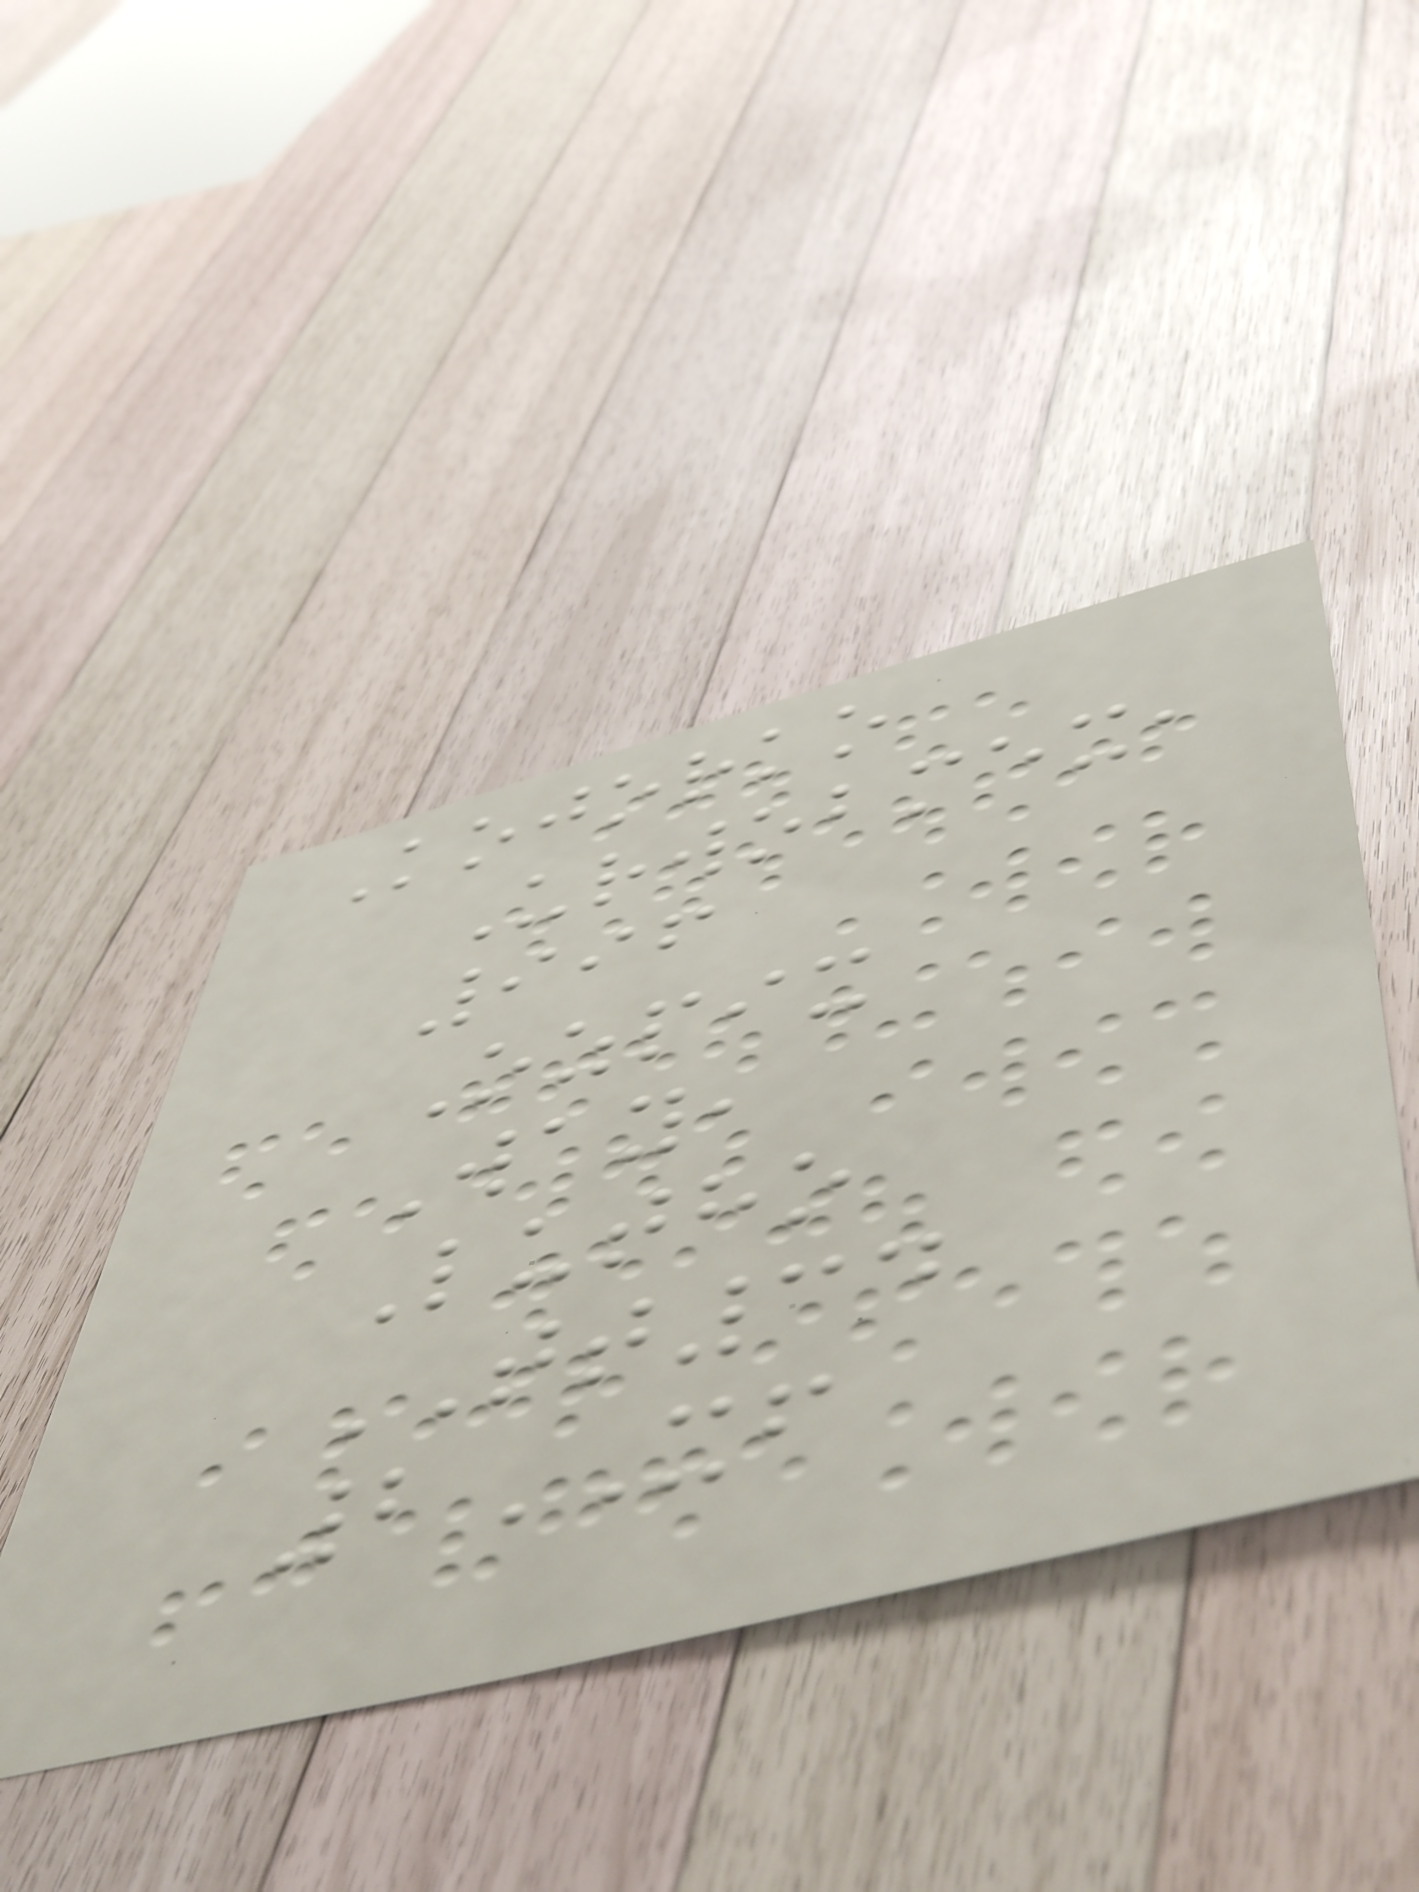Kojorko
Urwobmex,
996
Ozpix
Way,
Lutho
TT34
2XF
